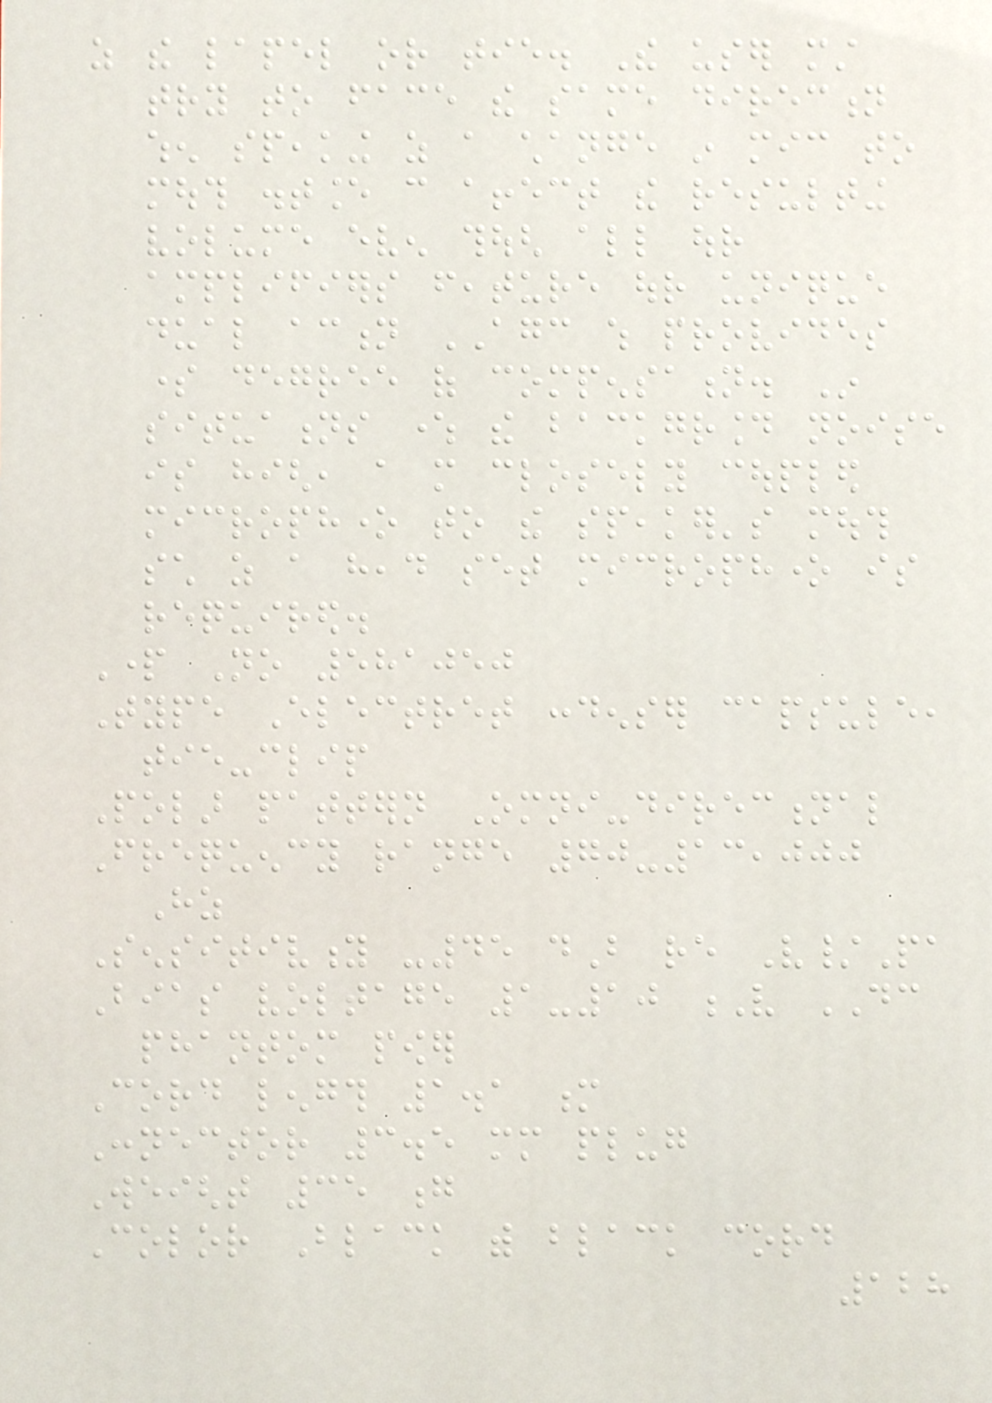as the lapel or tie. The user must
try to face the same direction
when speaking as a change in mic to
mouth distance can affect the resulting
volume even though all our
amplifiers feature our unique
dual action AGC which provides
some degree of compensation. In
situations where the background noise
is high, a more closely coupled
microphone to the speaker's mouth
such as a head set microphone is
required.
Part No 581050
Type Electret condenser capsule,
tie-clip
Polar pattern Omni-directional
Frequency range 70-13,000
Hz
Sensitivity -45 dB re V/Pa
Bias voltage 1-10 V DC
phantom power
Cord length 1.1 m
Connector 3.5 mm plug
Weight 35 g
Color Black with black cord
128
